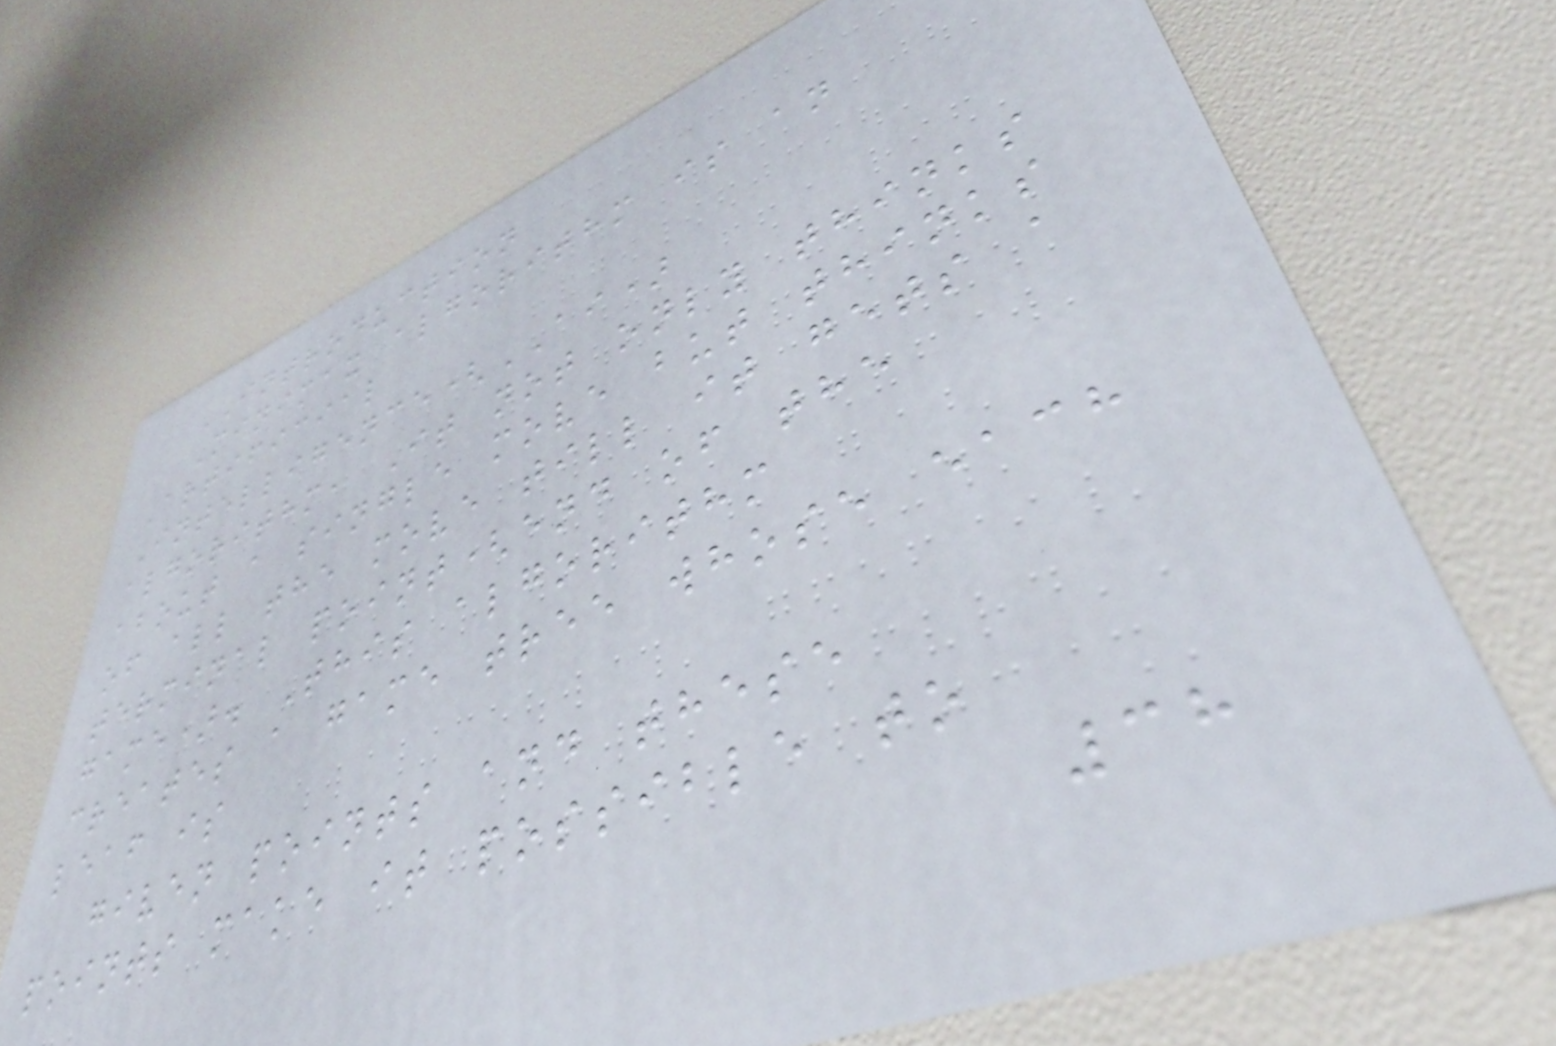INTRODUCTION
Minimax algorithm is an
Artificial
Intelligence(AI)
algorithm, It not only thinks
about a single move but thinks
of all the move till it gets a
terminal point(end of the
game). This algorithm
creates a game tree whose each
leaf is
given points and these
points make it possible to
38
